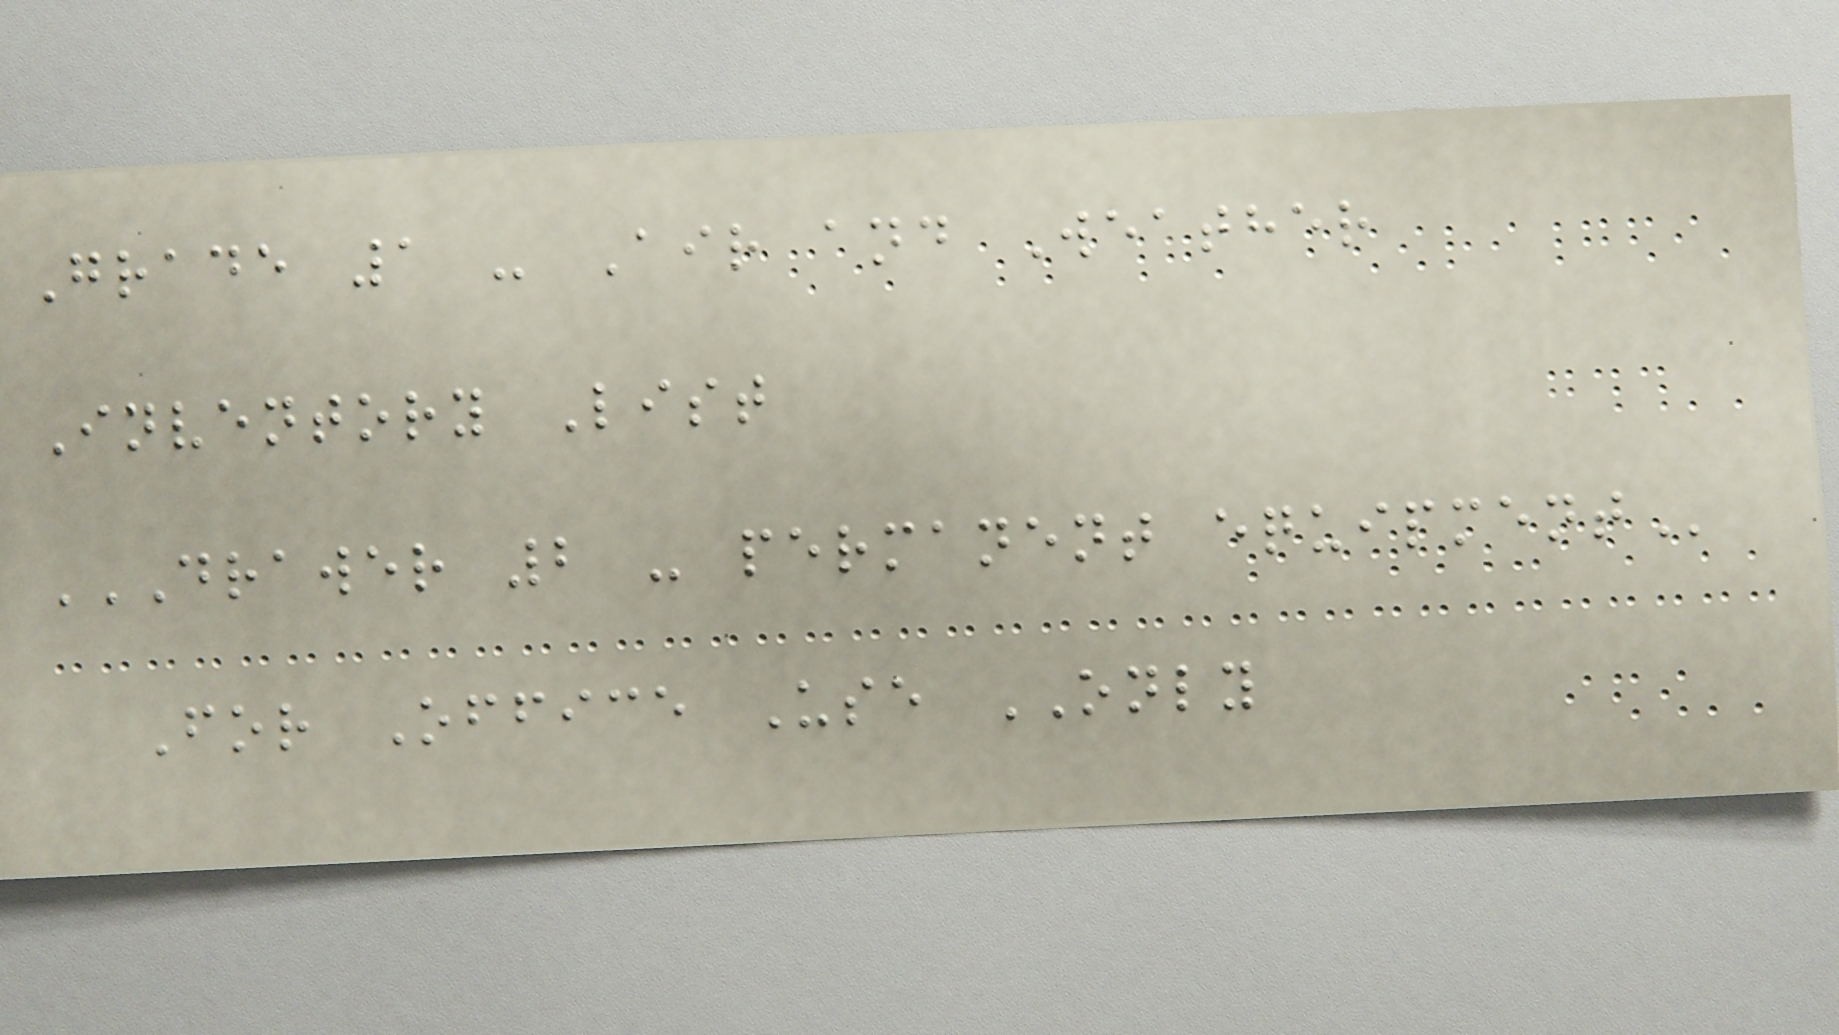Grade 1 - Air and Weather
Inventory List
DRAWER 2 - PERMANENT EQUIPMENT
For Office Use ONLY
